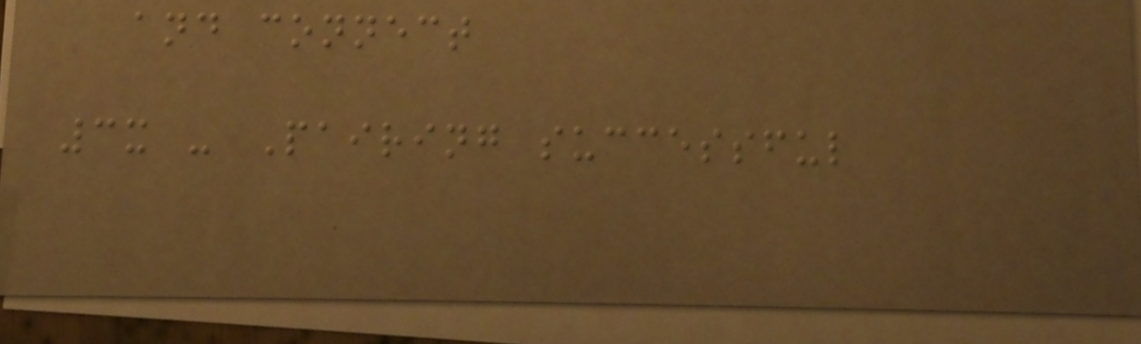and connect
3x - Pairing successful
